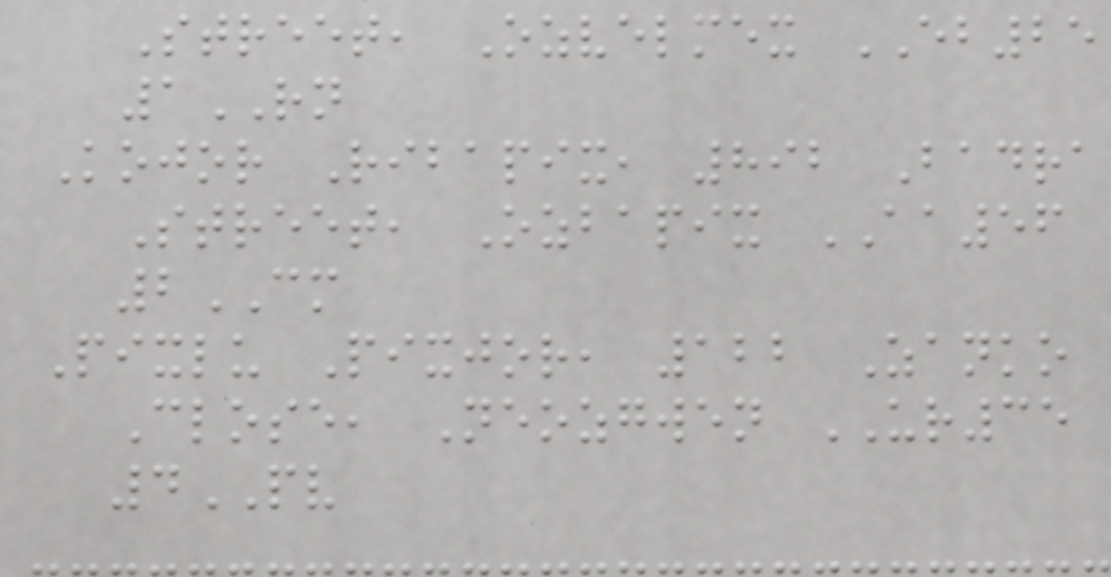Street, Ozvelmex EB25
1RN
Kojor Ribapix, 892 Badra
Street, Ozbapix AA56
2CM
Pixlu Pixjor, 122 Zanko
Close, Neozgwen UR35
4PV
